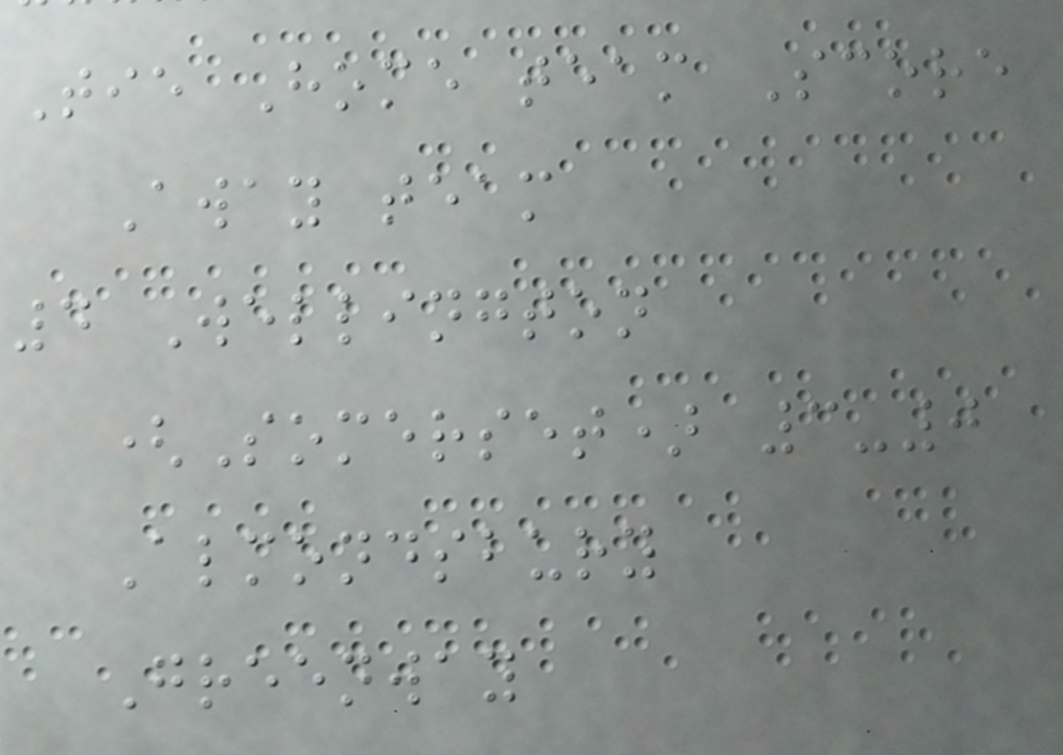Tie Home team Score
Away team
4 Wellington
(Somerset) 3-0
Almondsbury
Greenway
